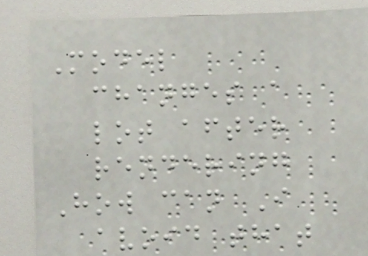Model
changes a
lot after
rendering
How can I
avoid that
